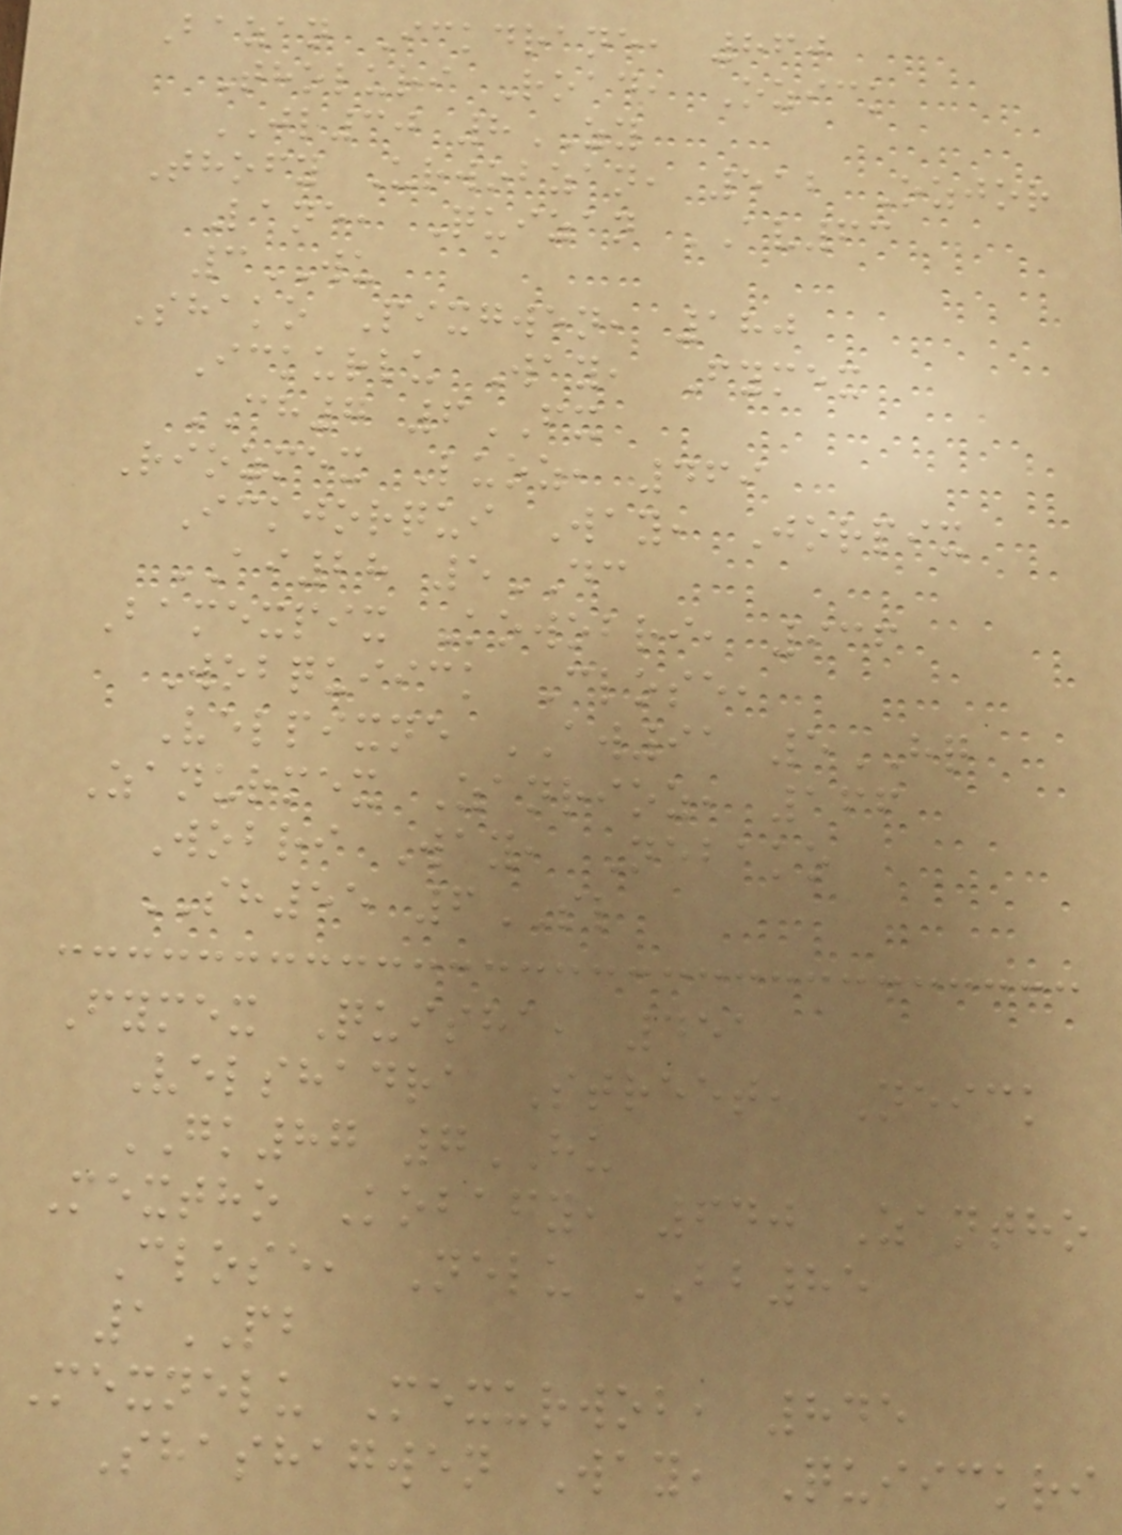Bazan Ickdrane, 860
Tholuri Road, Ozick
JL30 8ZY
Thofy Urwobzan, 512 Ozjor
Lane, Quizan AV63
3WU
Shako Pixgwen, 180
Ickurlu Way, Fymex
CH7 6FX
Riozmex Luoz, 469
Ickjorqui Way, Jorpix
AI28 5DC
Bamexpix Kowobri, 936
Wobquiick Close,
Velpixne AW91 5HQ
Zanurmex Zanrioz, 166
Wobri Way, Nebako
SH55 6SL
Fymex Quisha, 451
Velshadra Street, Neick
GK87 7HU
Mextho Kobafy, 640 Zantho
Close, Nelu BB85
1PB
Mexnelu Mexurwob, 845
Shashagwen Way, Quiickri
